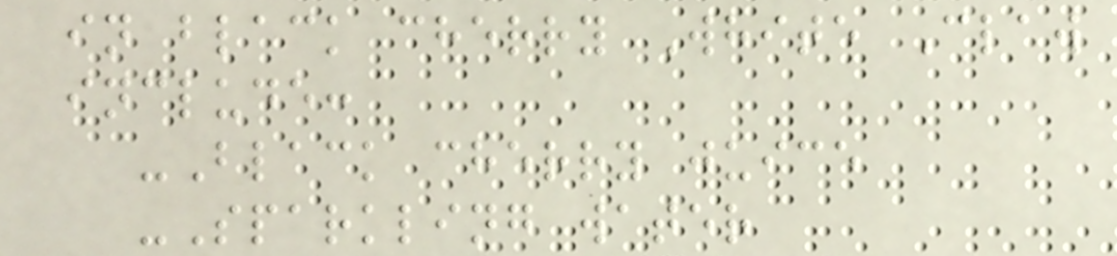in black cherry White Claw
include:
-Black cherry juice
-Sparkling water
